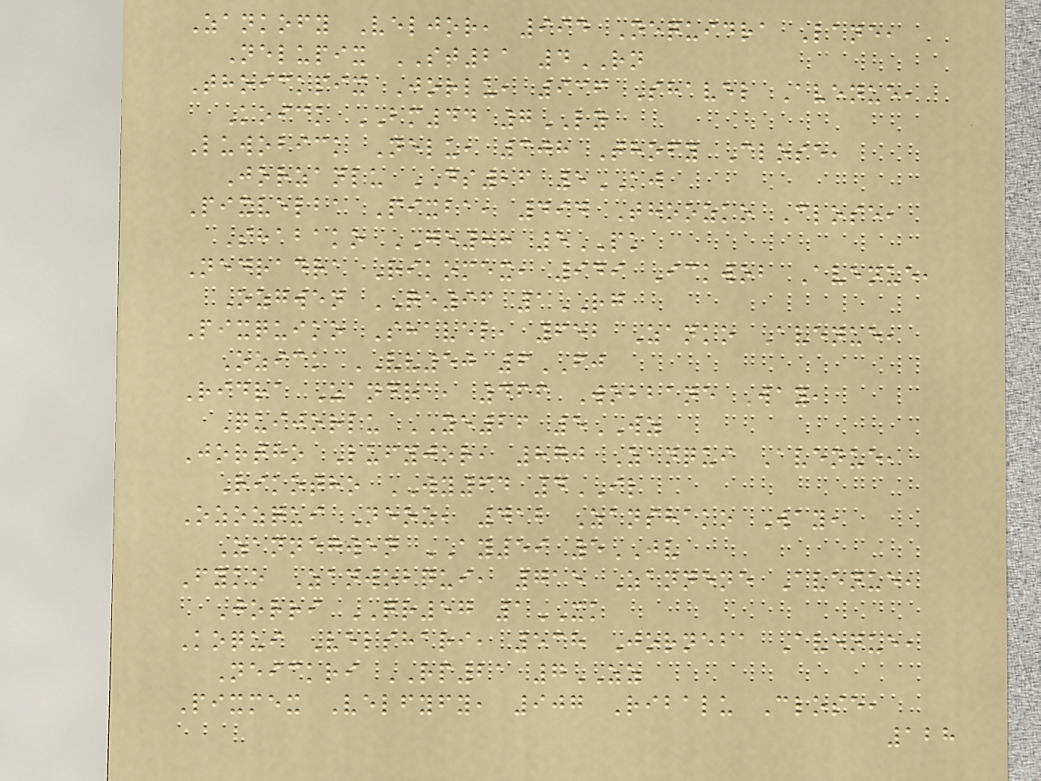Zankofy Veljor, 994 Nequidra Lane,
Nelupix ST21 4RN
Thoickpix Jorlu, 936 Shavel Avenue,
Koick BM44 7LY
Luwobick Nelu, 308 Thofy Close,
Jorzanlu DS26 5KJ
Pixvelba Pixba, 494 Thoozko Close,
Shabako GE88 5PK
Nedradra Rikomex, 949 Ickwob Avenue,
Ozgwen QE96 1RG
Pixquiko Shavel, 652 Zanko Avenue,
Ozick VV50 6FJ
Ridra Zandra, 466 Wobbane Way,
Quijorlu YE26 5WZ
Jortho Lufyjor, 870 Zanqui Avenue,
Rikotho WY64 4IL
Ozozqui Neoz, 412 Zanshako Way,
Zannegwen AY59 5JV
Fyko Zanwobqui, 715 Zannene Avenue,
Jorri QR57 1XK
Koqui Velshari, 538 Jorneba Avenue,
Neickri RP21 7ZZ
Pixmex Velfyfy, 907 Ribalu Close,
128
